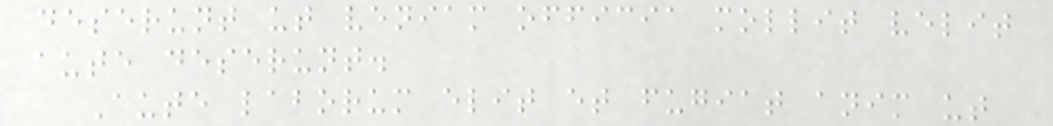deserunt ut veniam officia mollit velit
aute deserunt.
Aute laborum elit et fugiat anim ut
